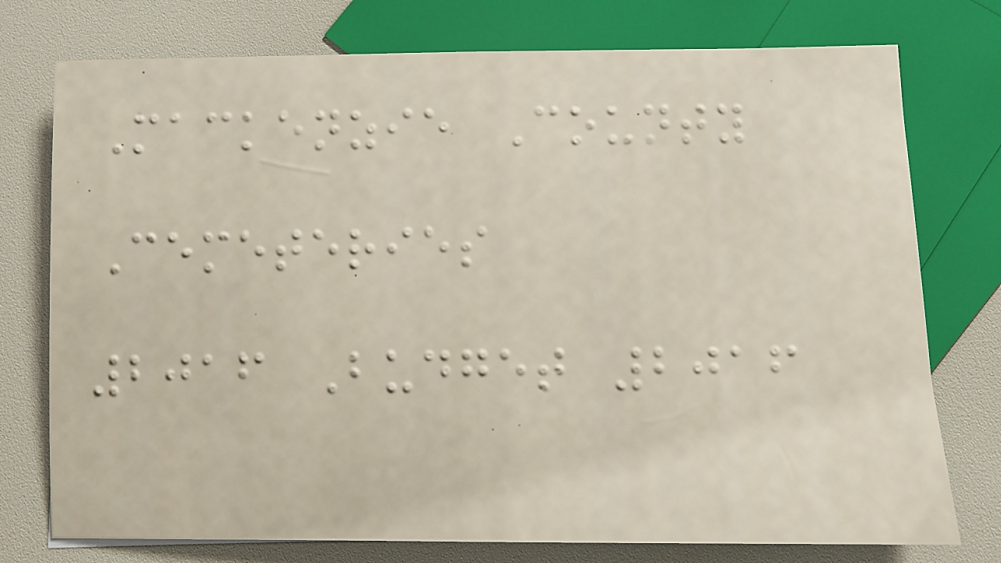Mackenzie County
Cemeteries
2016 Budget 2016
